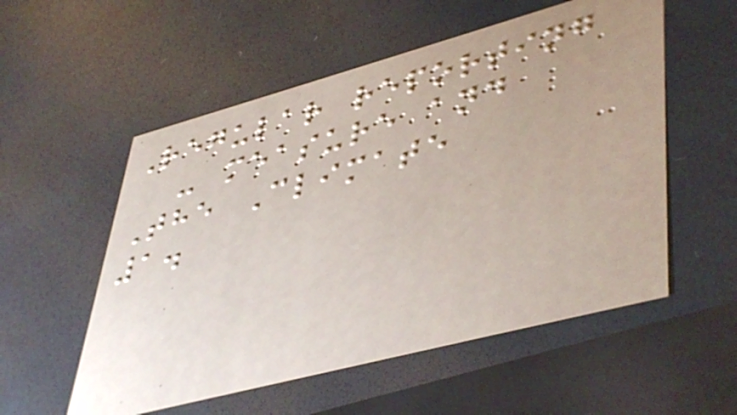Regular reporting
- measure and
The Climate
1.
